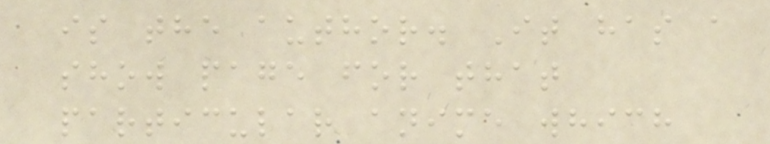is the author. It has a
show page for that
particular anime which
